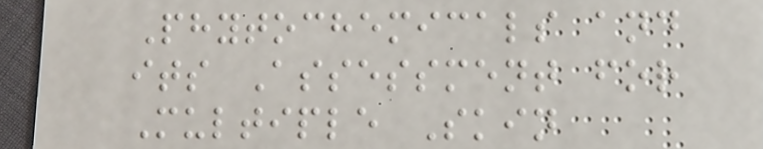Phytochemicals and
its Assessment for
Multiple Skin
